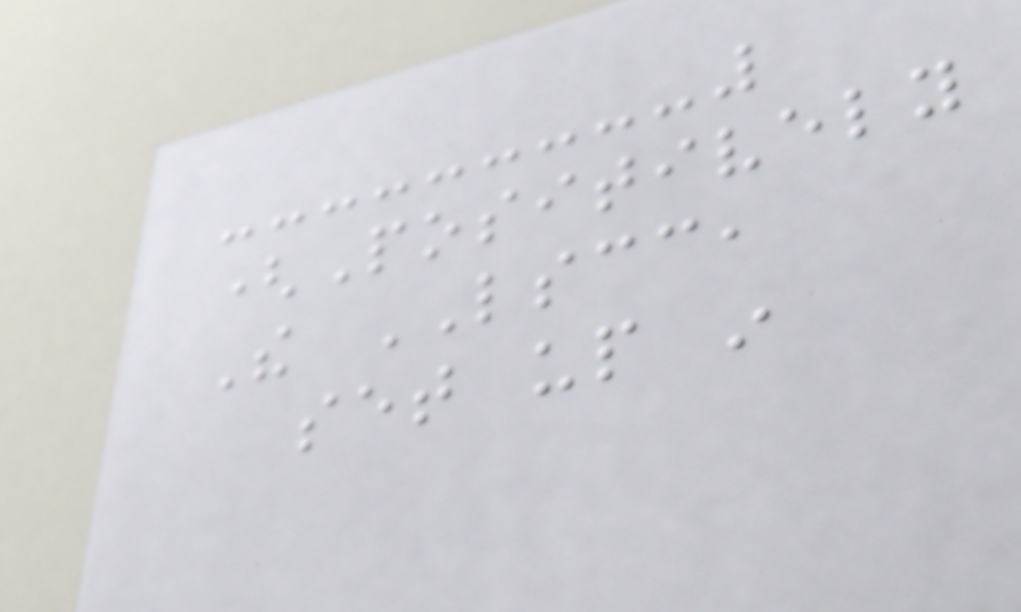(Positively
The LSCC,
set up in
